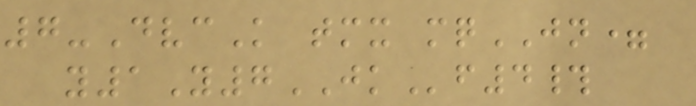7-DvcK tmx mqJN=
y1Y7JKf4#
